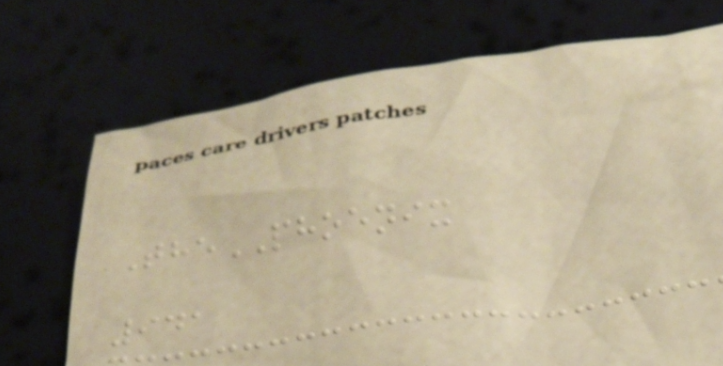ThePHOENIX
941
